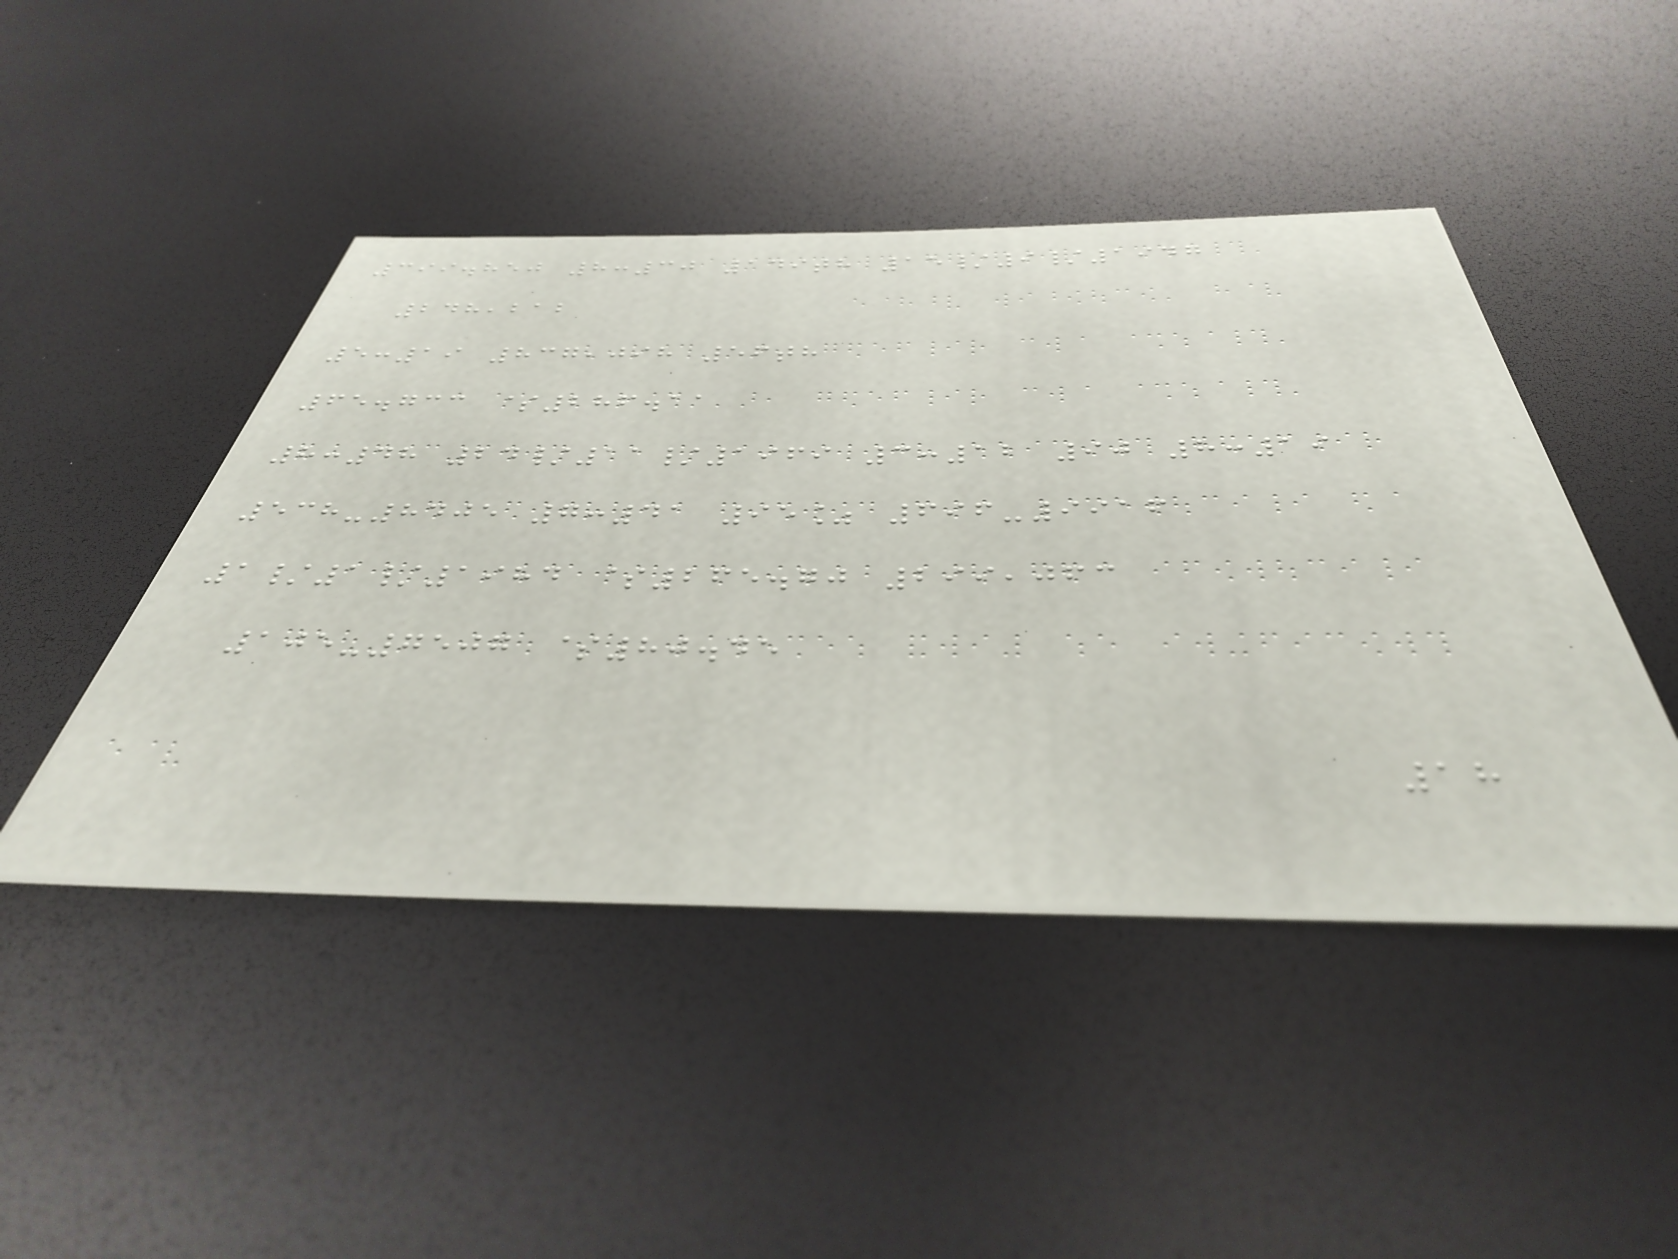399.850 8:30 149th 15/9/1947
248,212
5:19 837,098 56th
65.733 $286.11
8:48 24/11/1969 3:12 90 8:19
538-8405 7:41 95% 696-9916
1/1/1984 $265.70 299,063
105-7507 $80.45
18
